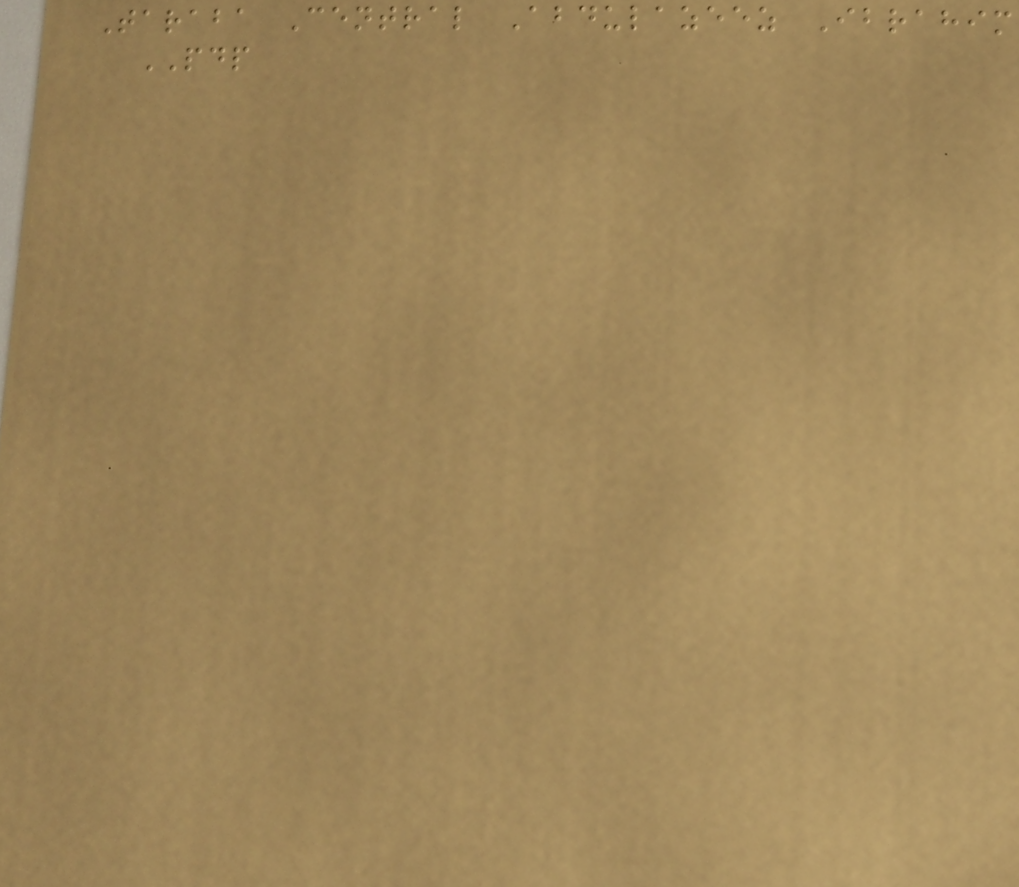Taraba Central Abdulazeez Ibrahim
PDP
